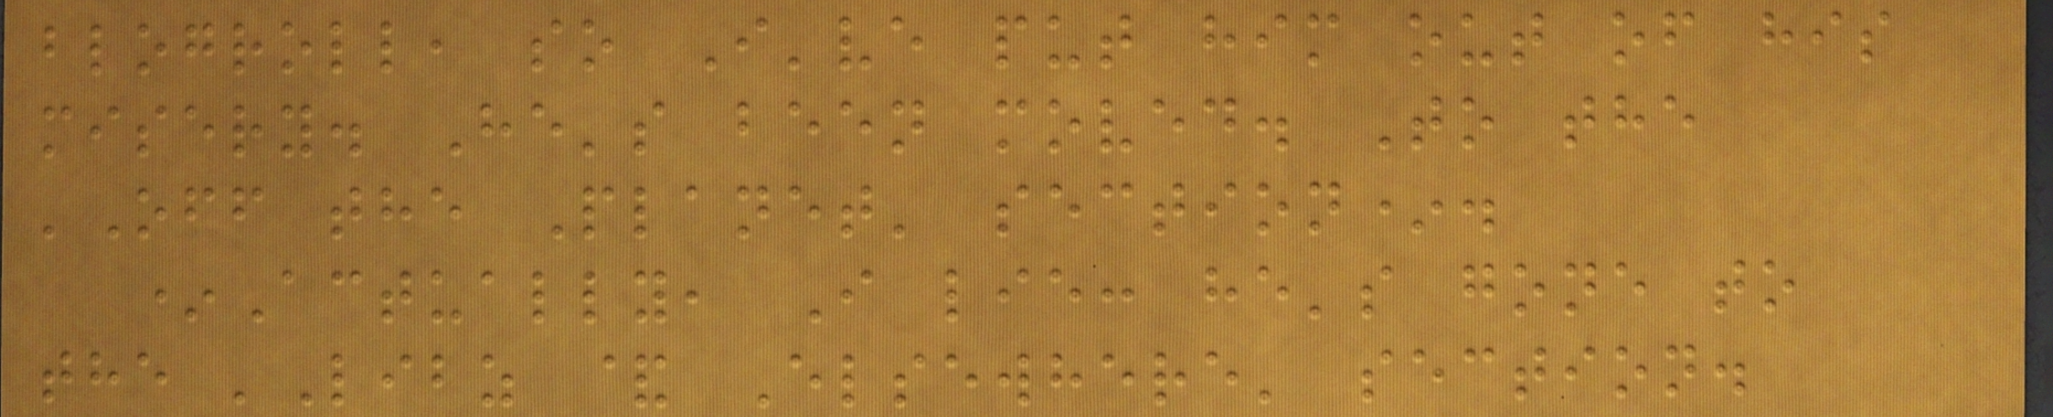blogroll, so I've put him out of his
misery. He's been moved. To the
'Off the Planet' section*.
*Actually, I lie: he's gone to
the 'Libz & Elsewhere' section.
